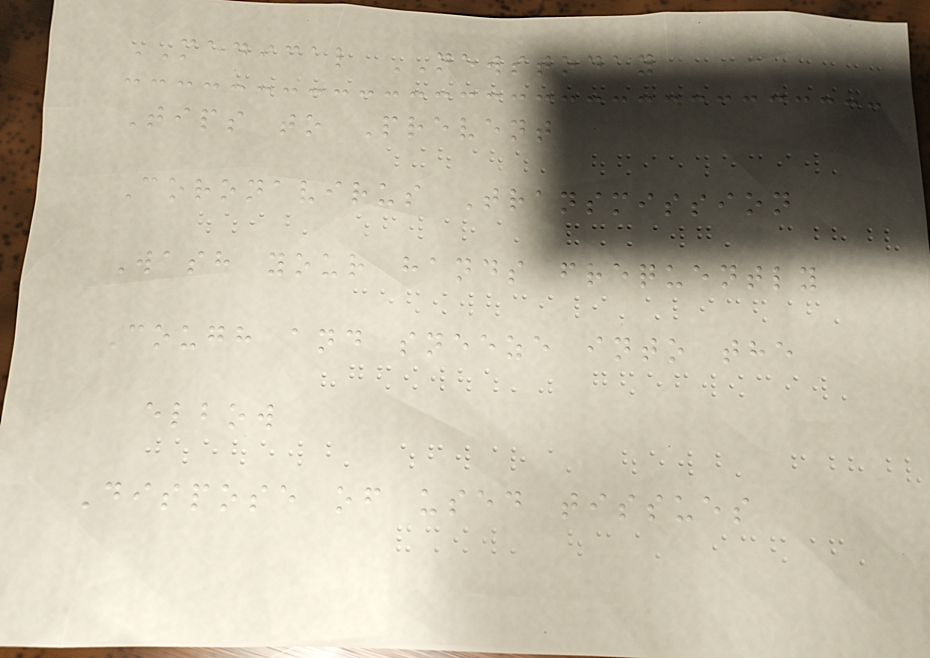MEDICAL NEWSTODAY
Tips to Prevent
Coronavirus Transmission
Wash your hands frequently
Cough and sneeze into the
elbow
Dispose of used tissues
